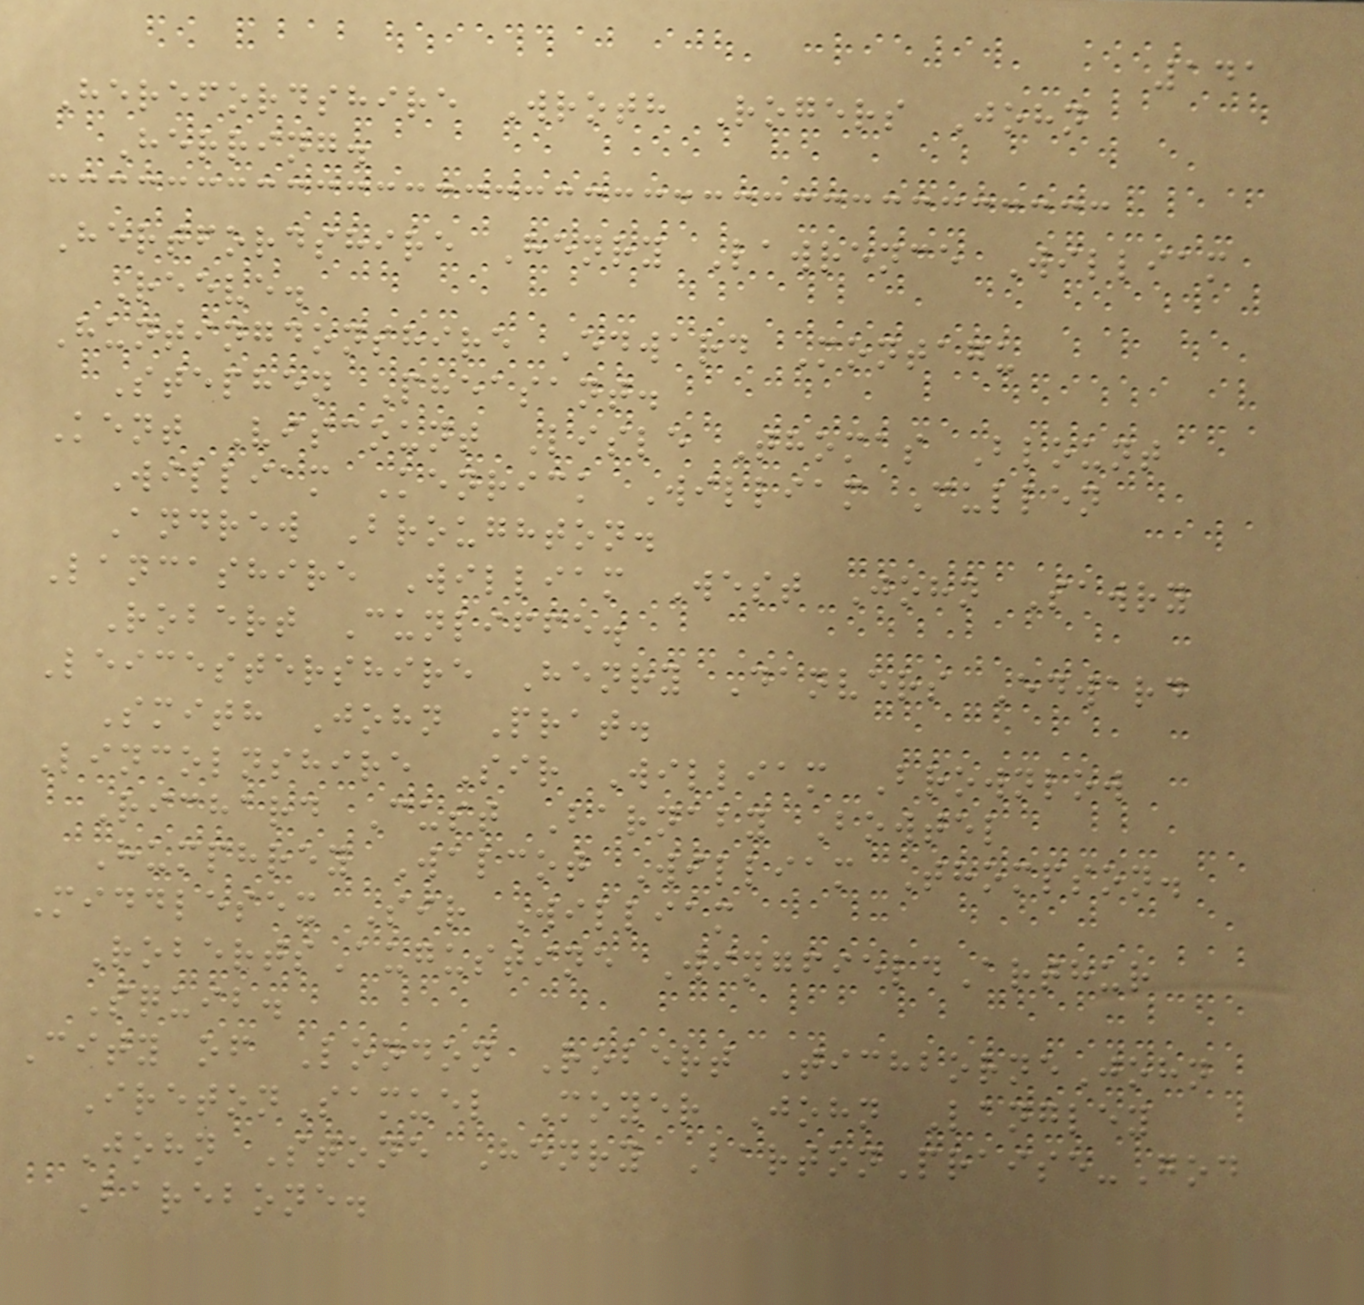141
Herefordshire Wroth Rogers John
Herring.
Hertfordshire Henry Lawrence William
Reeve.
Huntingdonshire Edward Montagu
Stephen Pheasant.
Kent Viscount Lisle Thomas Blount
William Kenrick William Cullen
Andrew Broughton.
Lancashire William West John Sawry
Robert Cunliffe.
Leicestershire Henry Danvers Edward
Smith John Prat.
Lincolnshire Sir William Brownlow
Richard Cust Barnaby Bowtel
Humphrey Walcot William Thompson.
Middlesex Sir William
RobertsAugustine WingfieldArthur
Squib.
City of London Robert TichborneJohn
IretonSamuel Moyer John Langley
John Stone Henry BartonPraise-God
Barebone.
